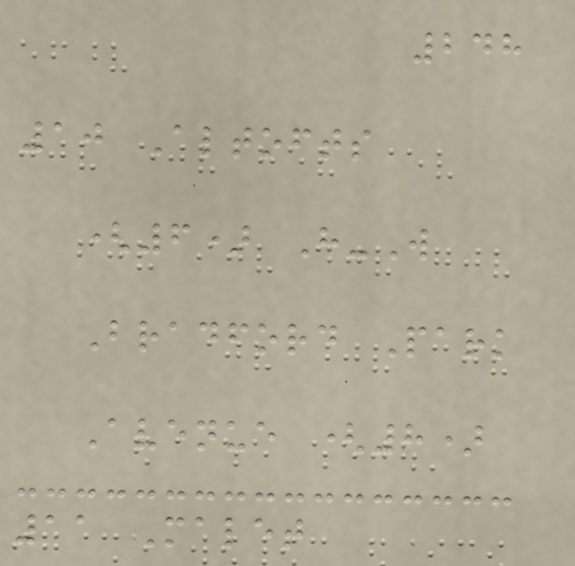248
10 Altofts
(6) H-W
Bradford Park
Avenue (8)
11 Malet
